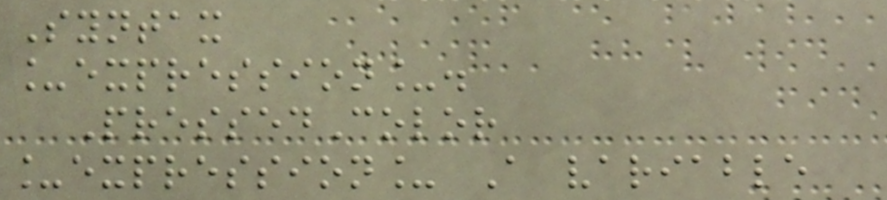Syntax
_expression_.
PressedColor
_expression_ A variable
